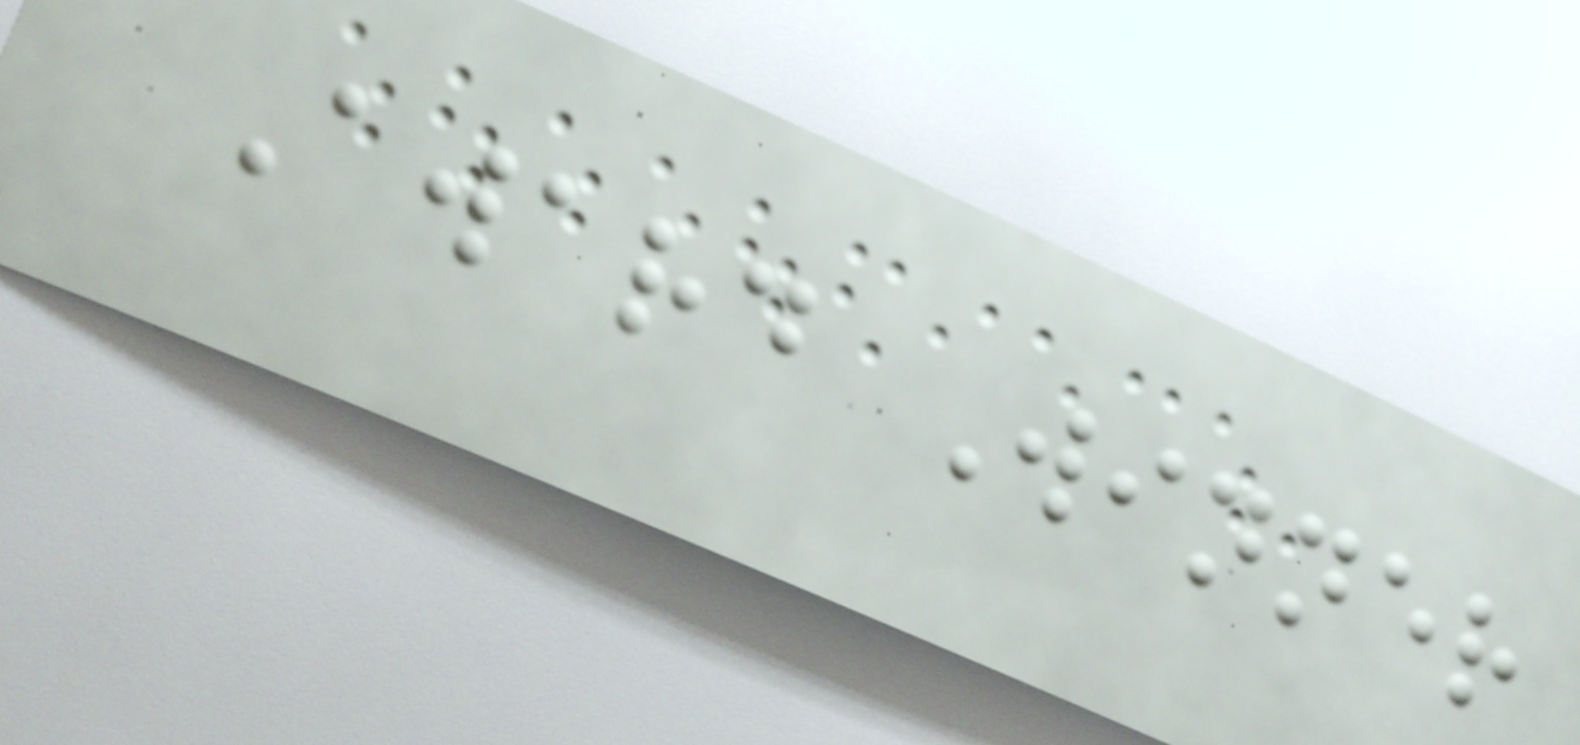Award Winner
